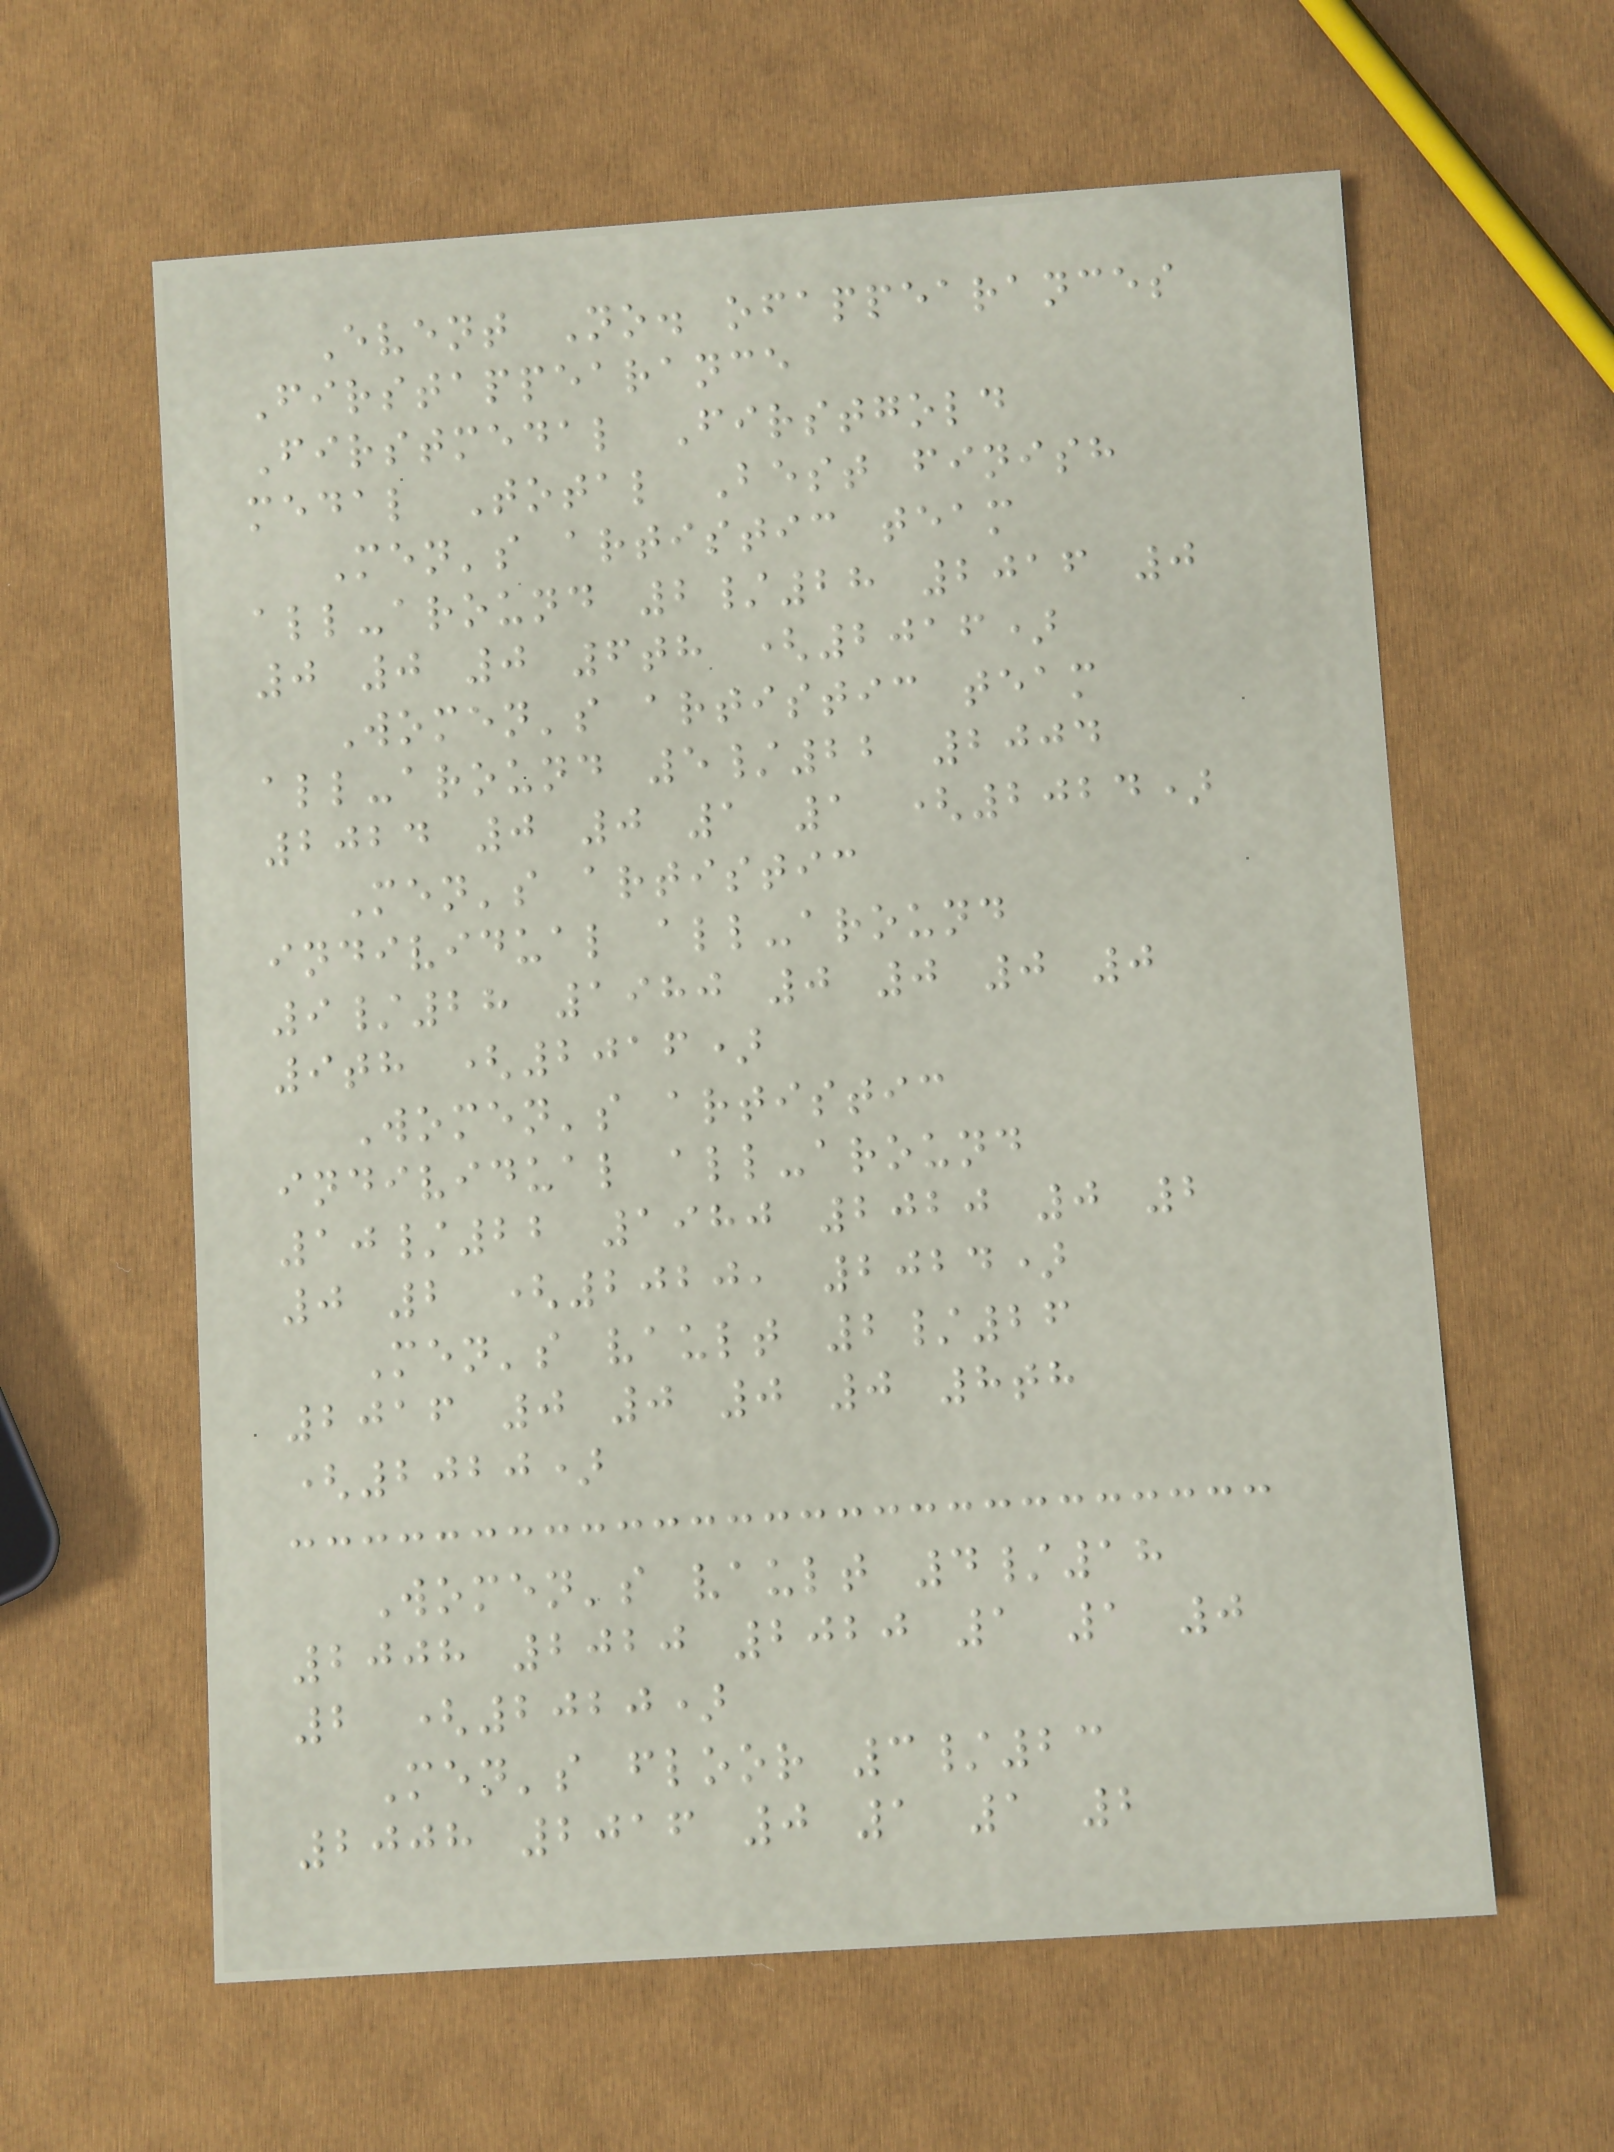Event No. ofappearances
Firstappearance
Firstmedal Firstgold
medal Total Best finish
Men's artistic team
all-around 2/28 2016 0
0 0 0 6th (2016)
Women's artistic team
all-around 5/22 2004
2024 0 0 1 1 (2024)
Men's artistic
individual all-around
9/28 1980 0 0 0 0
9th (2016)
Women's artistic
individual all-around
10/22 1980 2020 0 2
0 2 (2020, 2024)
Men's vault 2/26
2016 0 0 0 0 8th
(2020)
Women's vault 4/18
2008 2020 2020 1 1 0
2 (2020)
Men's floor 3/23
2008 2016 0 1 1 2
